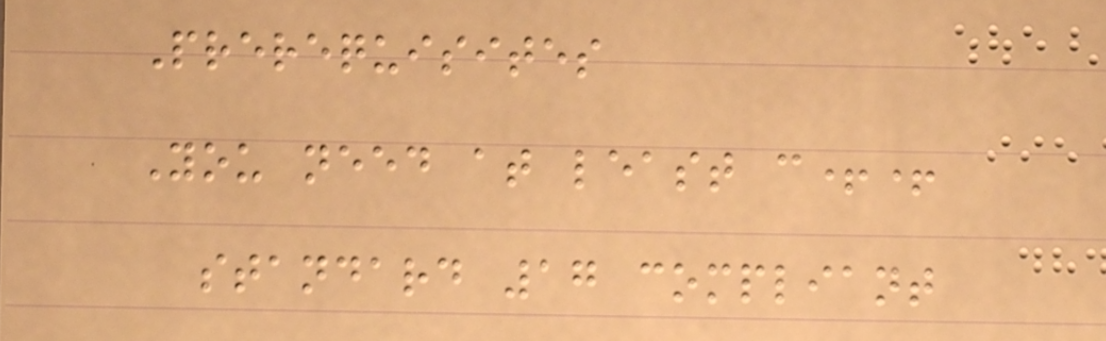Prerequisites
You need at least c++
standard 17 compliant
